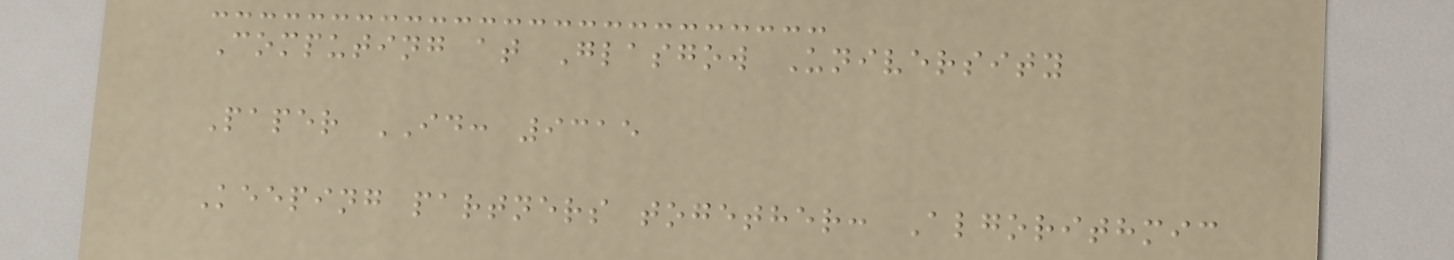Computing at Glasgow University
Paper ID: 9315
Keeping partners together: Algorithmic
